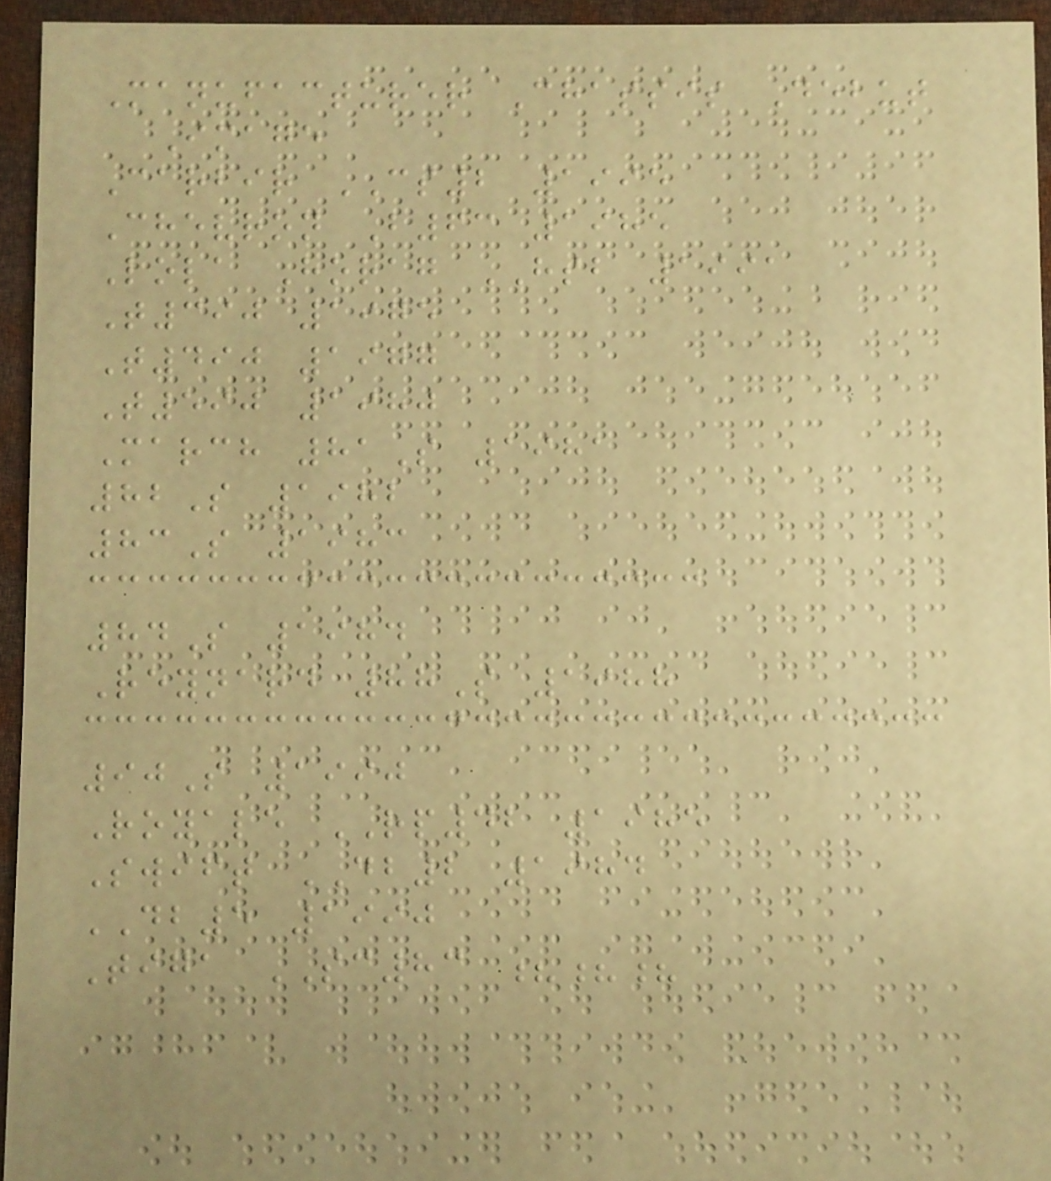Manufacturer Chassis Debut
Image
Carbir CS2 1995
Chevron B63 1985
Lola Horag HSB 1991
T390 1975
T490 1977
T590 1980
March 81S 1981
82S 1982
83S 1983
84S 1984
Reynard 88S 1988
90S 1990
Royale RP42 1985
Swift DB2 1984
DB5 1990
Tiga SC83 ???
